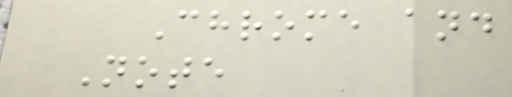Chrome and
Note
